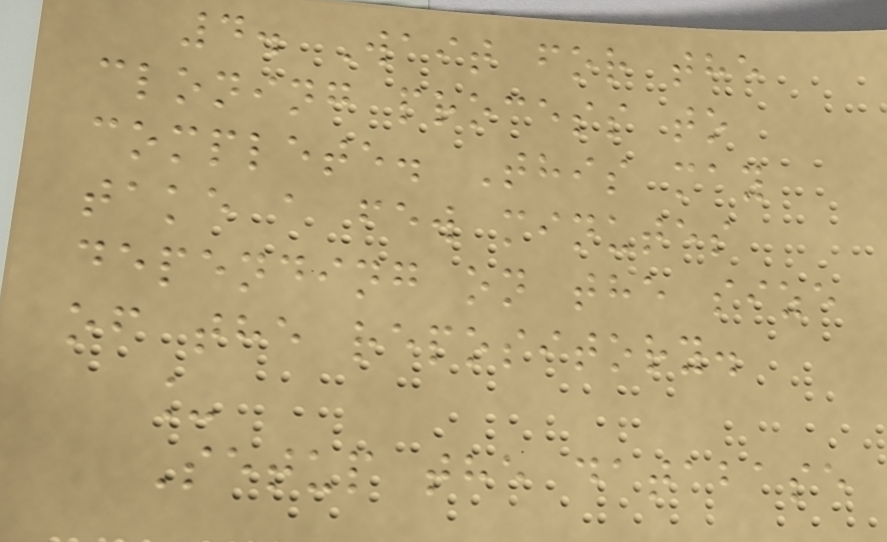4. Wait for the
cloning process to
complete. This may
take a few minutes
depending on the size
of the repository.
_
Setup the database
